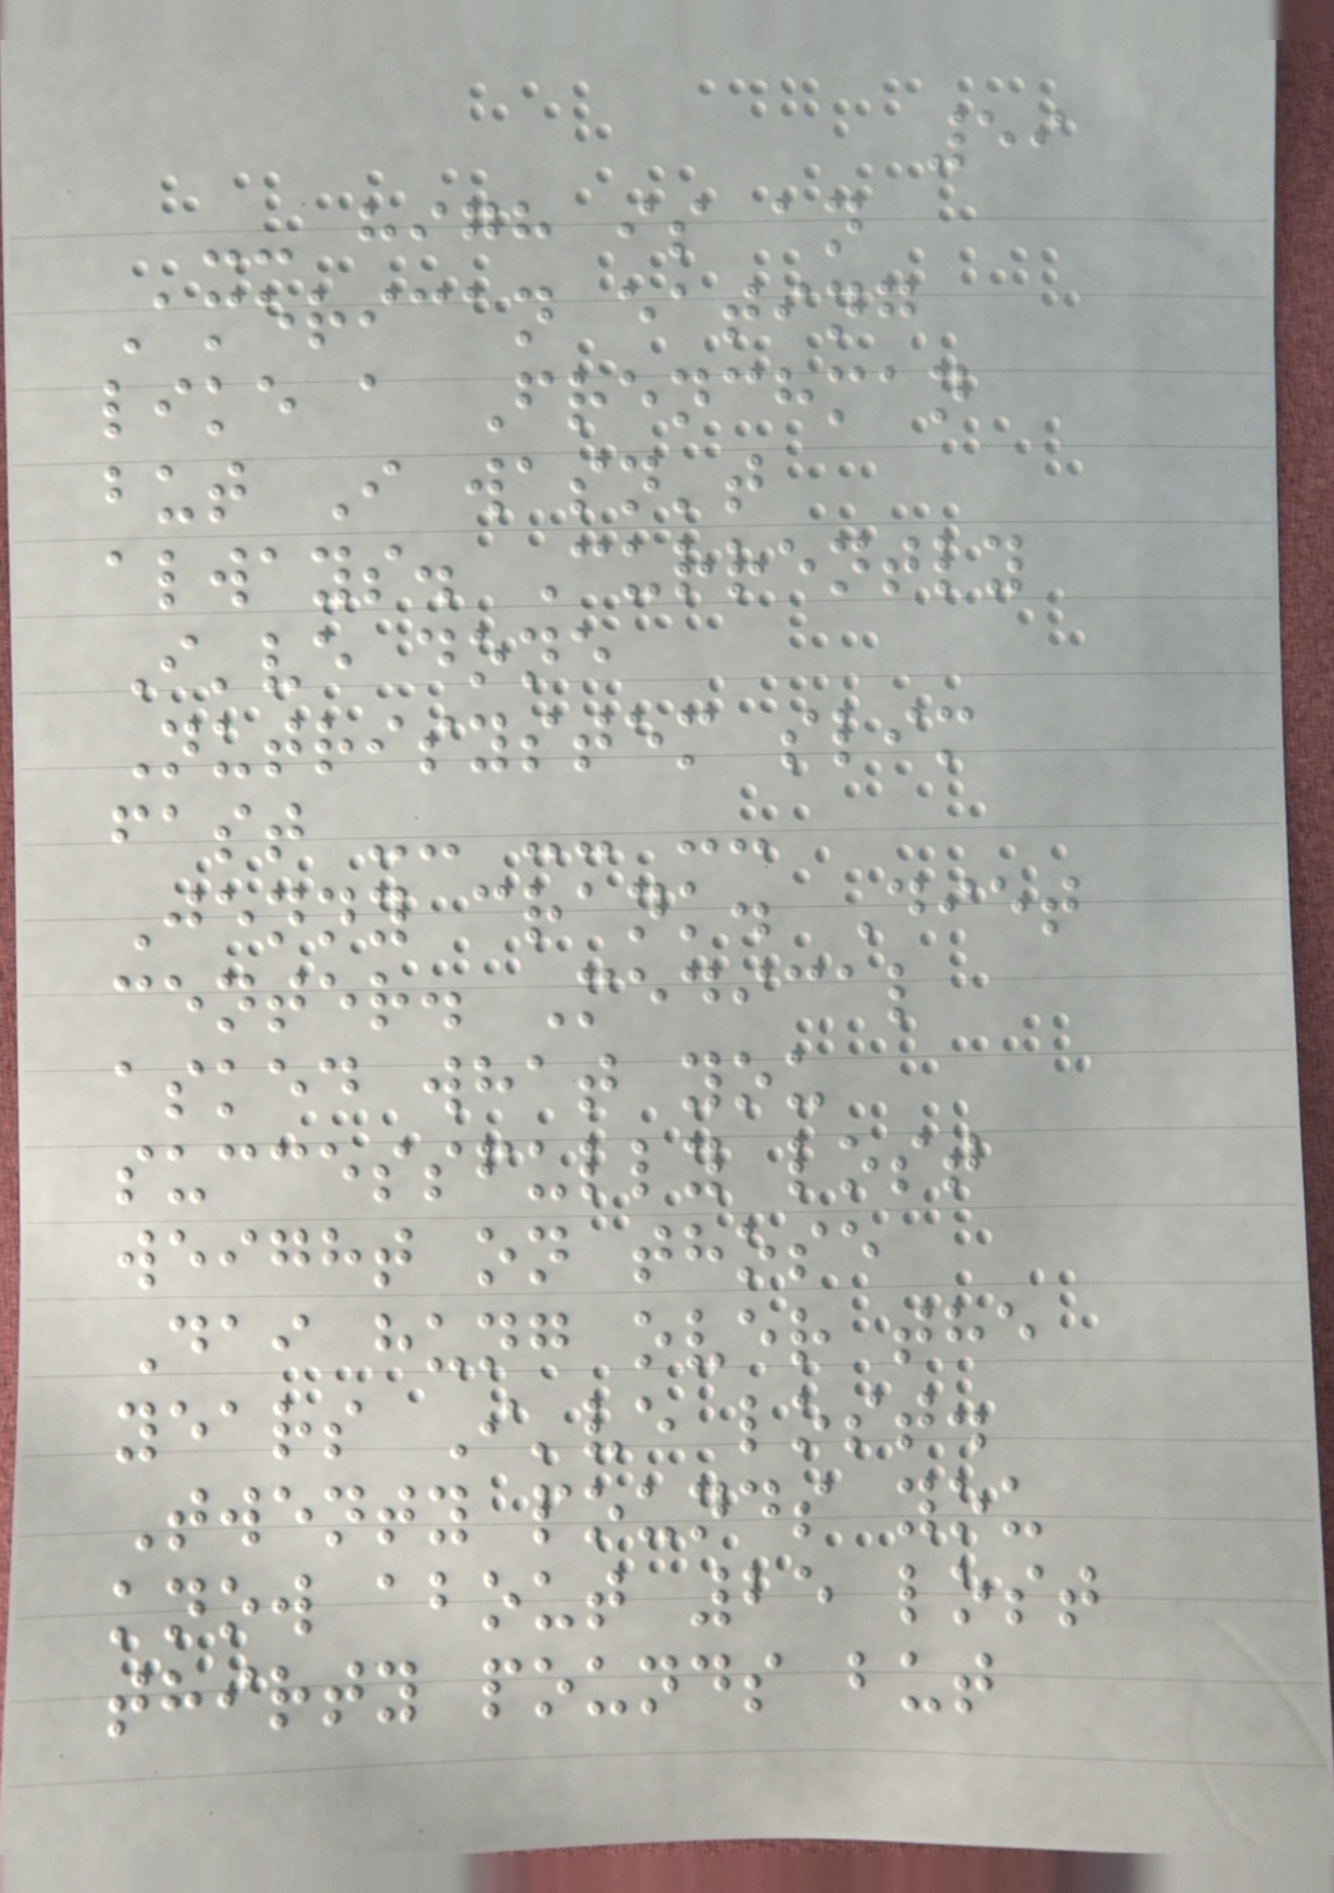59
-- high is an
American eating
like a Frenchman
but I wasn't
always. Currently
I've done
Nutrisystem slim
fast -- -- --
Jenny crank. Diet
center. Medical
asked what you
successfully lost
weight on those
Dai hung over the
years I've lost.
Twenty pounds you
know about 25 lost
thirty pounds but
